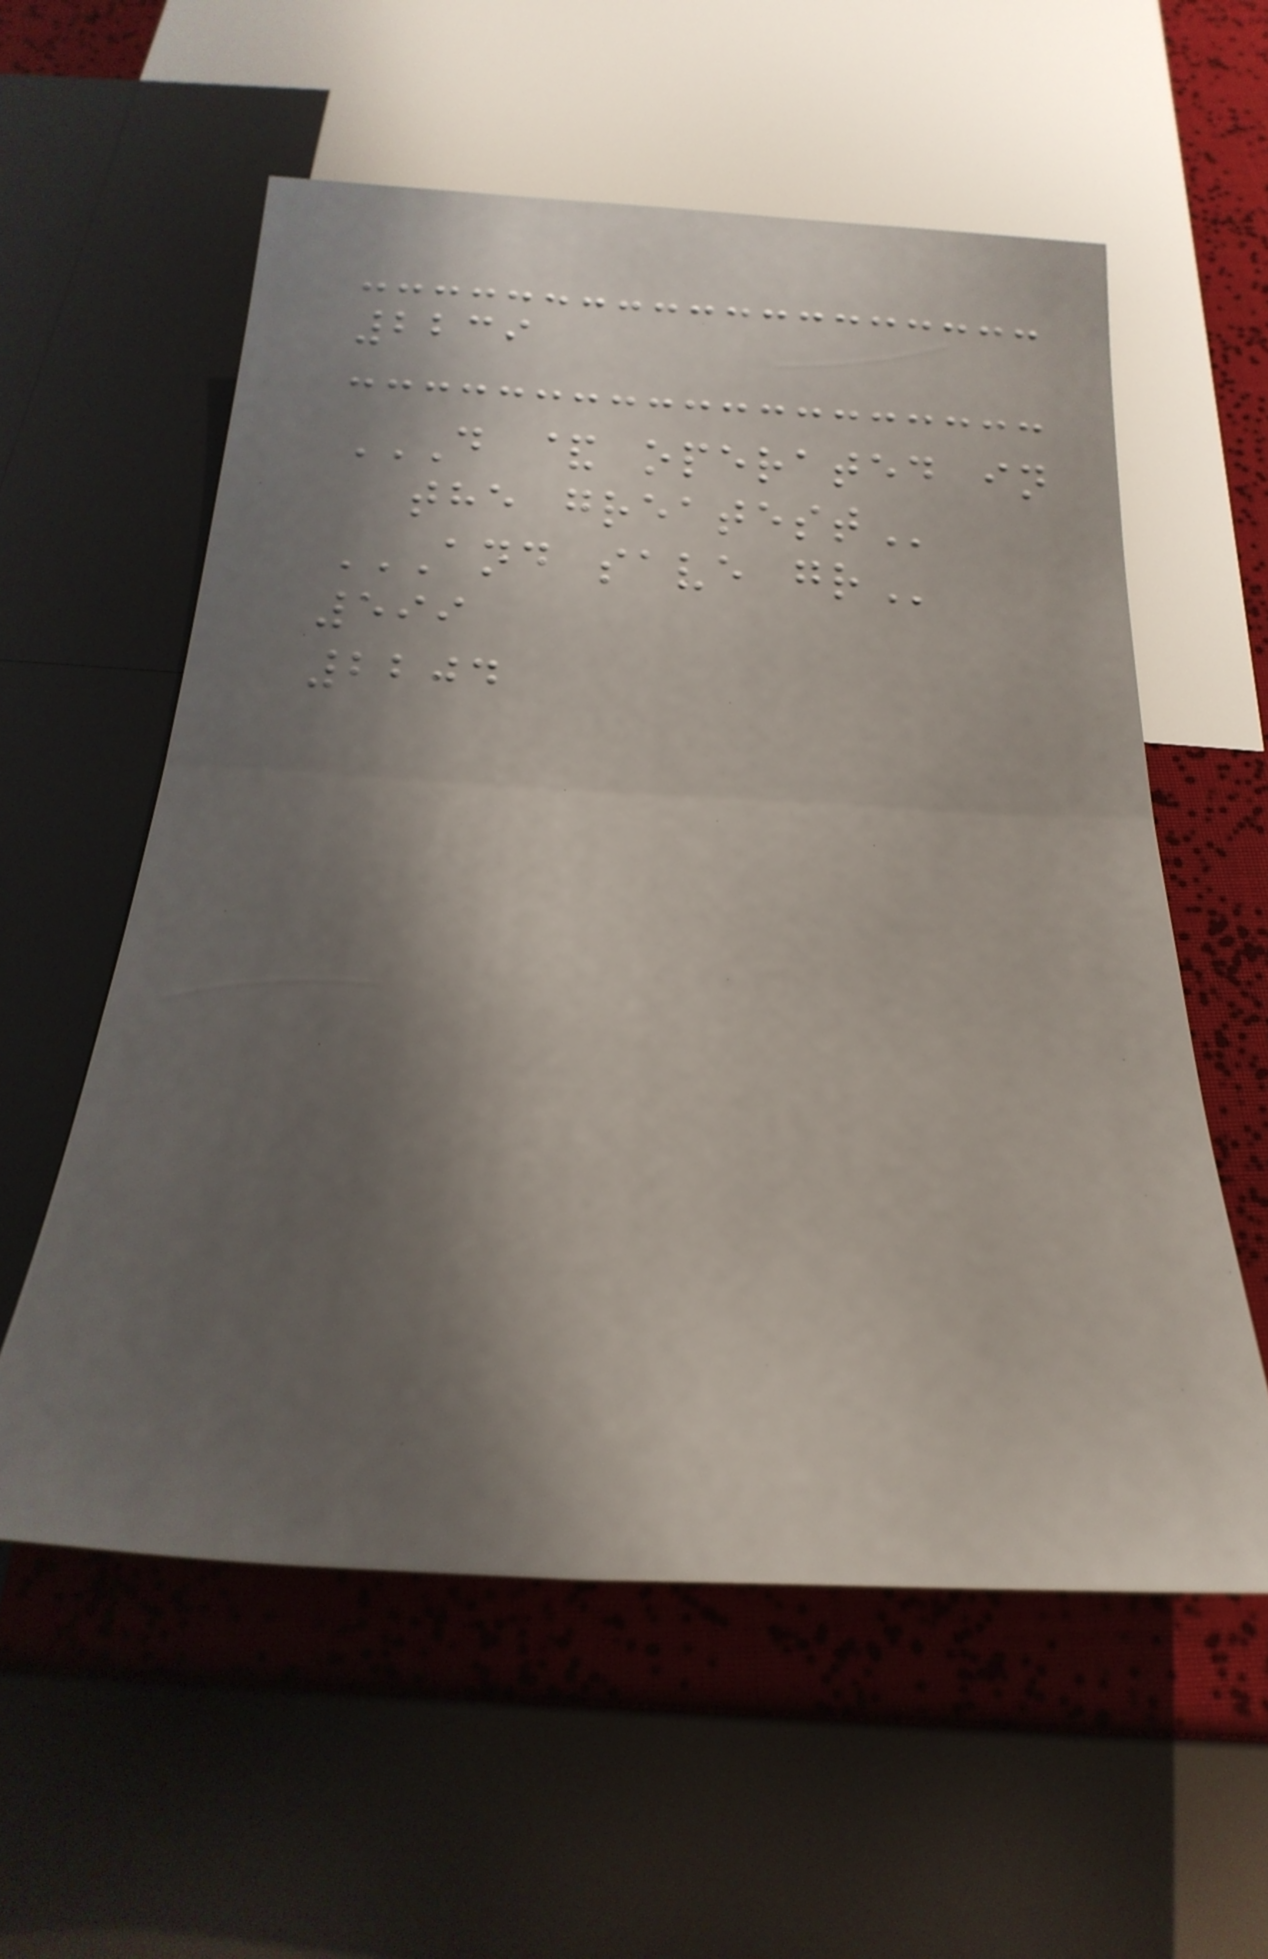2239
D & OPERATED IN
THE GREATEST
AND SAVE GR
599
2204
